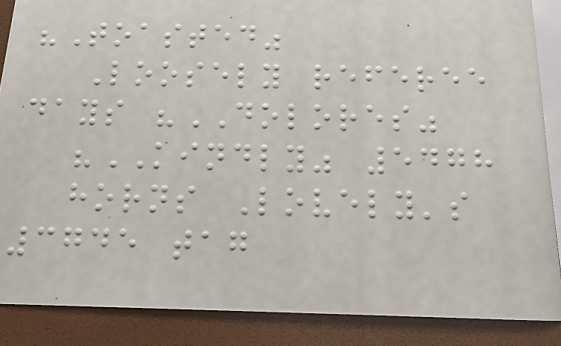"Toasted"
Loosely referee
days "DOLORES"
"KINDLY" 5478
horns Lovely's
3745 tag
